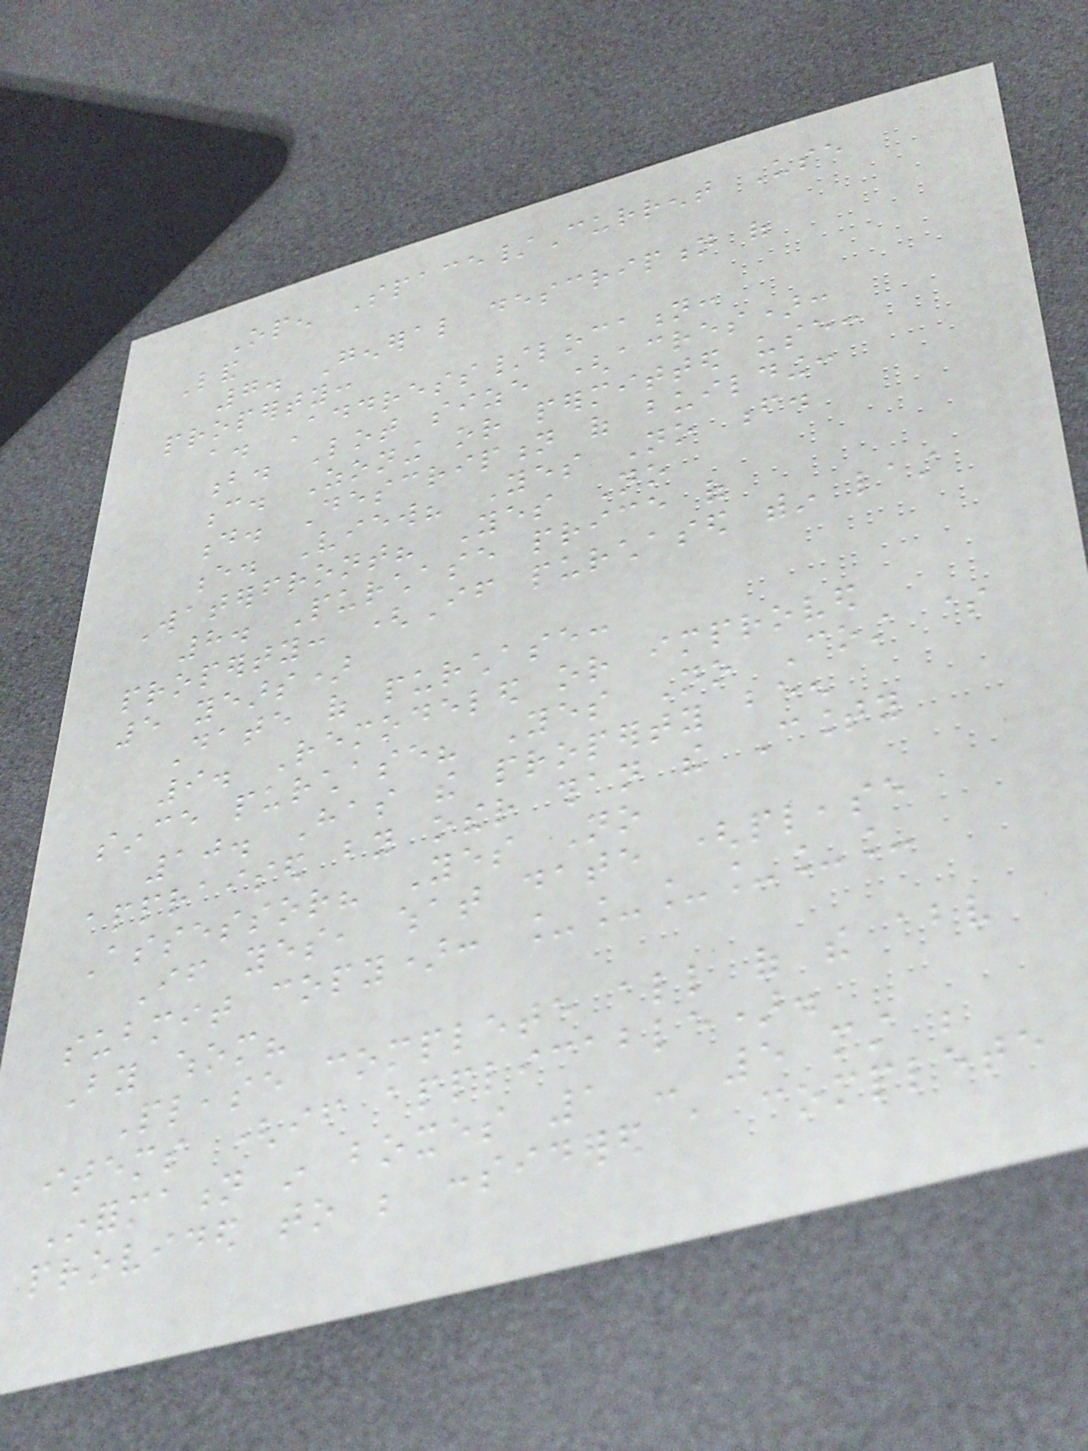Open Space/Current Use
Land
7. General description of
property:
a. Address/location:
b. Lot size (acres):
c. Zoning or permitted use:
d. Description of building:
e. View? Yes No f.
Waterfront? Yes No
8. Purchase price of
property: (If purchased within last
5 years)
Date of purchase:
9. Remodeled or improved
since purchase? Yes No Cost $
10. Has the property been
appraised by other than the County
Assessor? Yes No
If yes, what date (please
submit copy): ______
By whom?
Please complete all of the above
items (if applicable).
Information in boxes 1 - 5 must be
provided to be considered a complete
